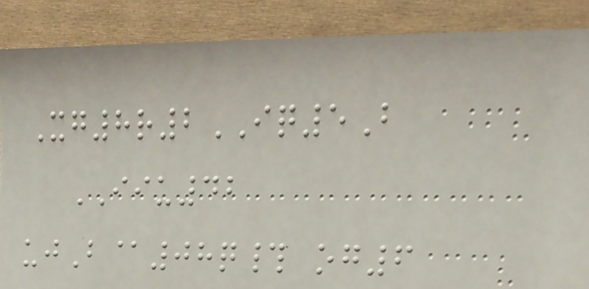Xg8r2IQ5B
IIU42
ujB@08q# og6
